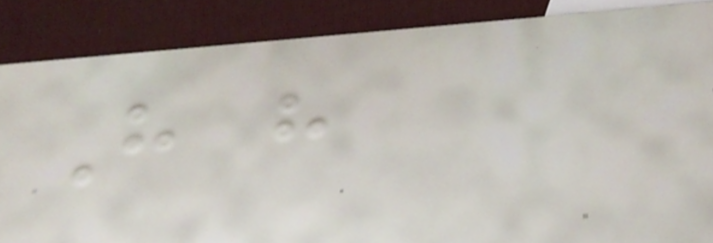H h
